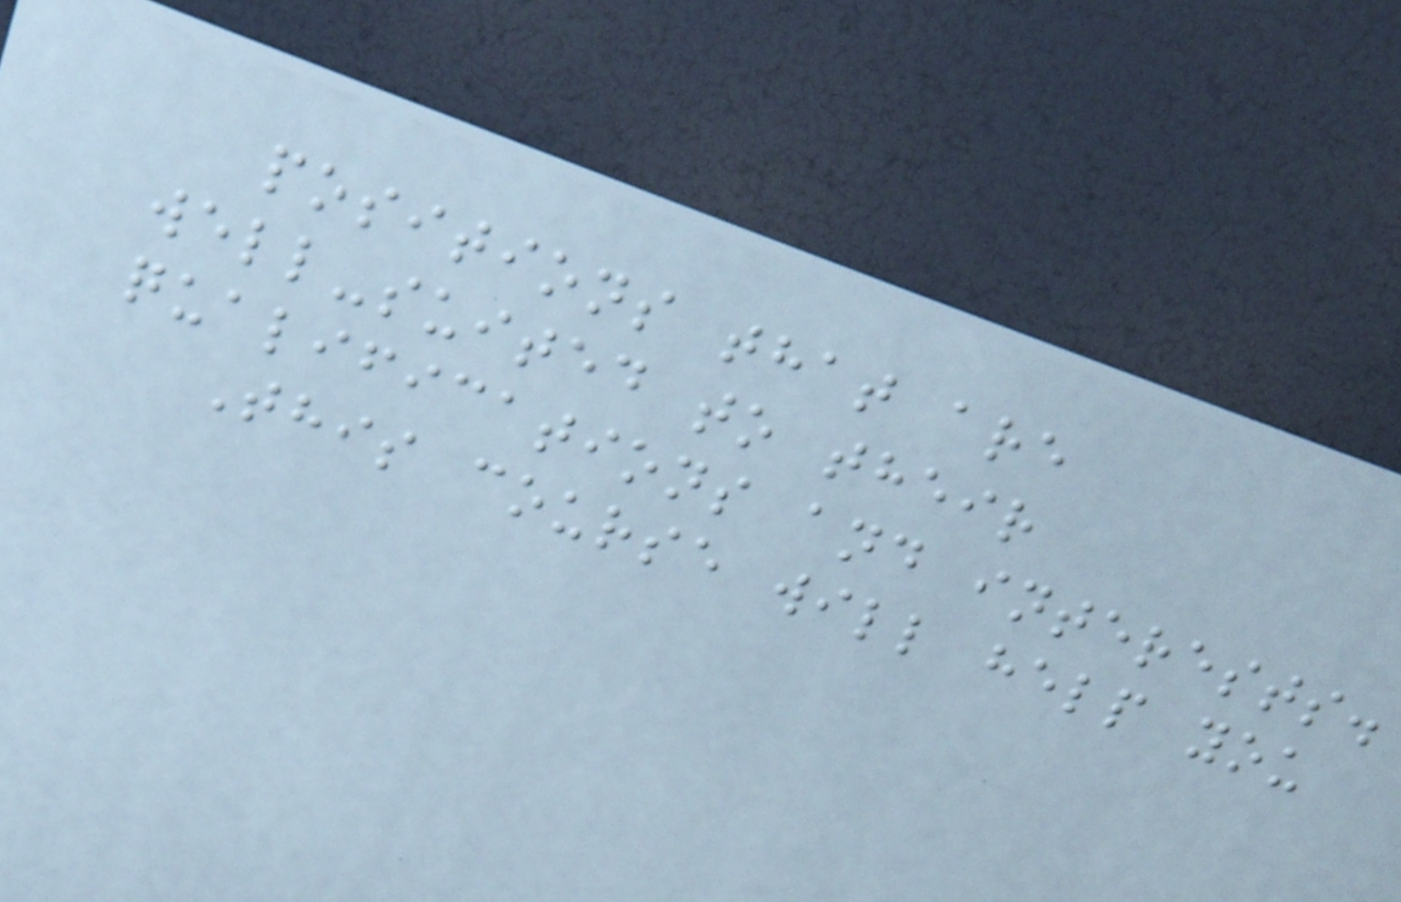positions that are
well-suited to their
qualifications and interests.
This course will help you
